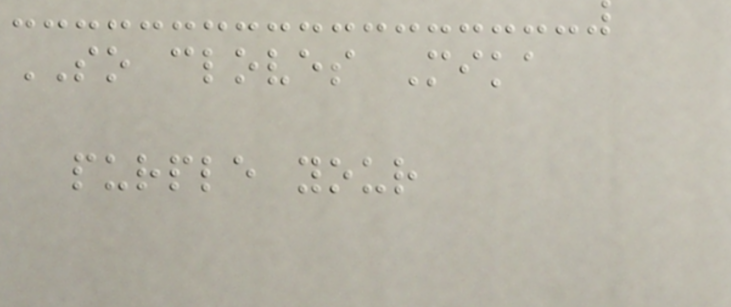SO cloves Mika
purple your
